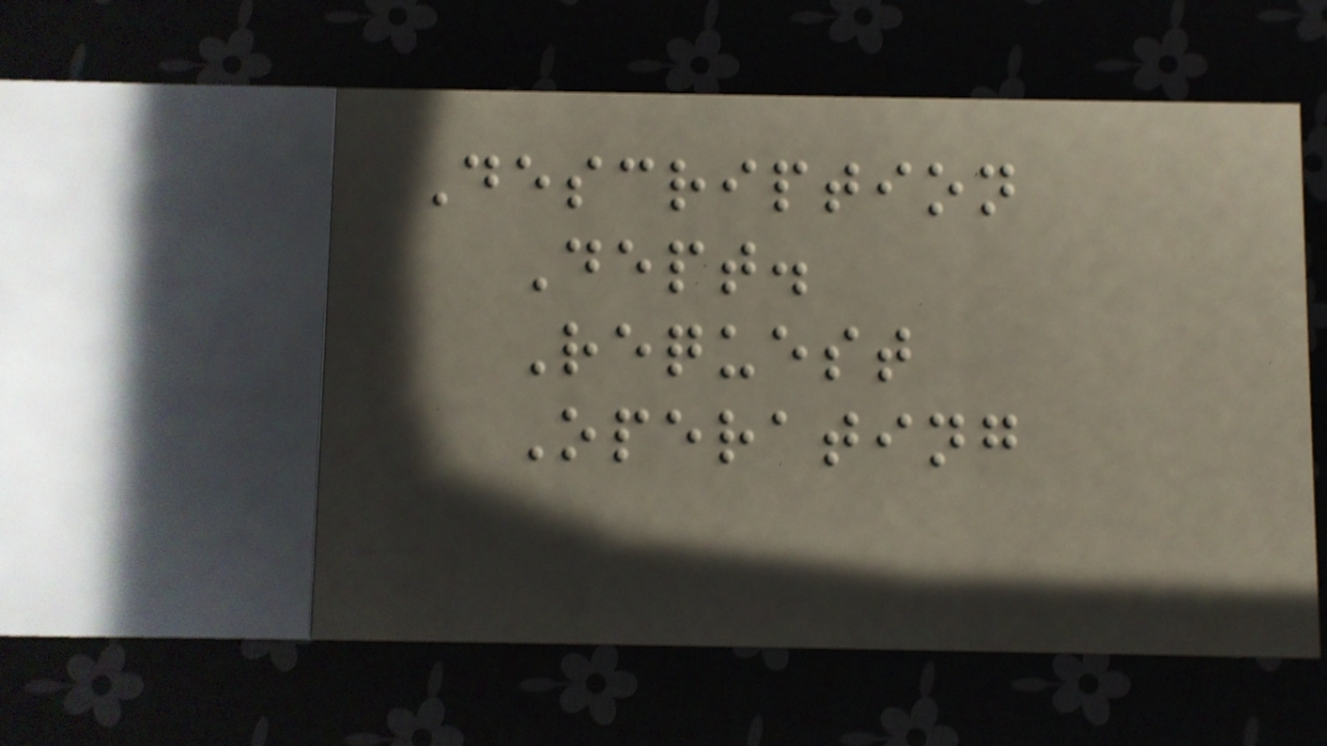Description
Dept.
Request
Operating
